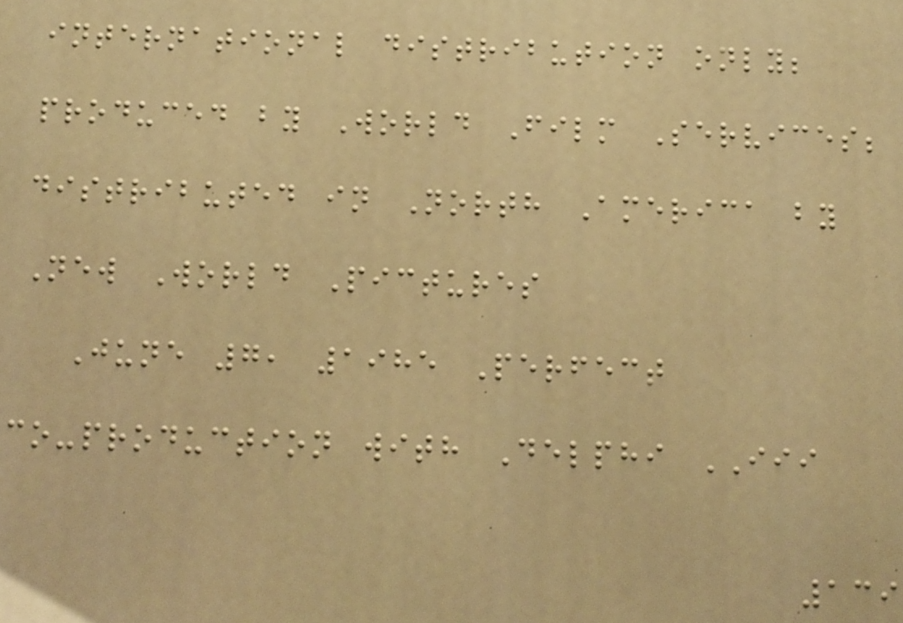international distribution only;
produced by World Film Services;
distributed in North America by
New World Pictures
June 7, 1985 Perfect
co-production with Delphi III
139
